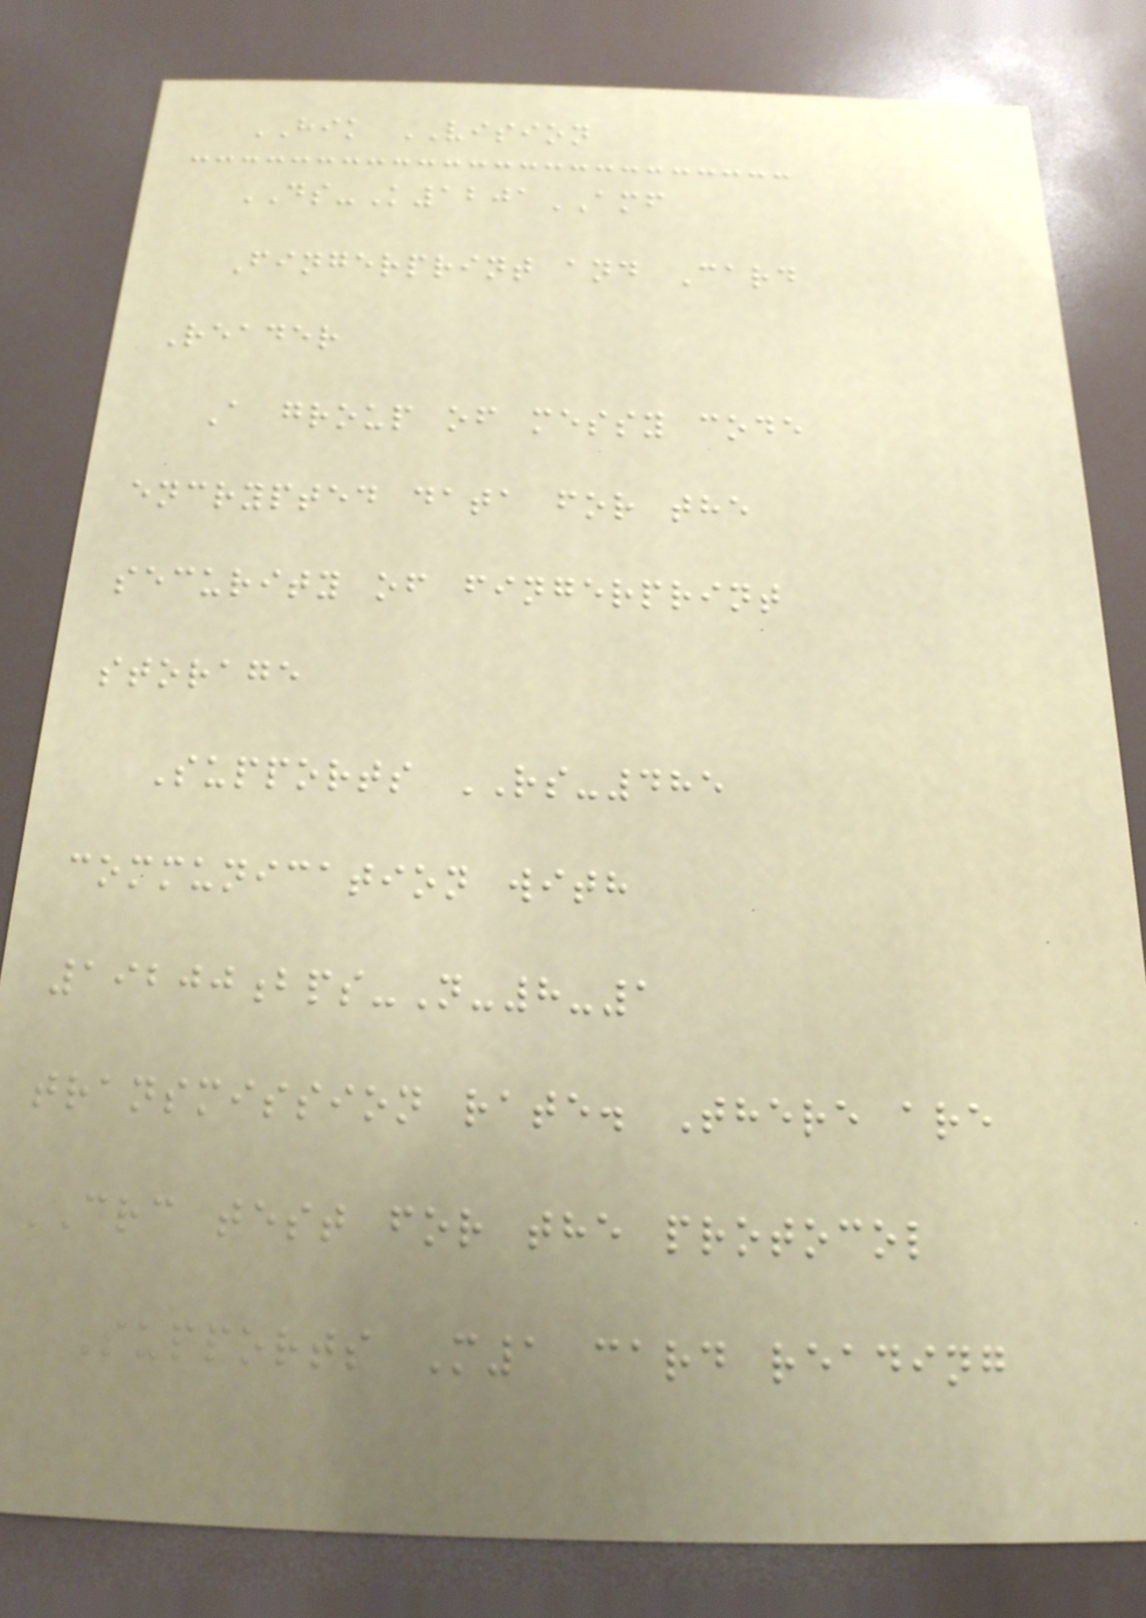HIK VISION
DS-K1201AMF
Fingerprint and Card
Reader
A group of messy code
encrypted data for the
security of fingerprint
storage
Supports RS-485
communication with
19200bps-N-8-1
transmission rate. There are
CRC test for the protocol
Supports M1 card reading
